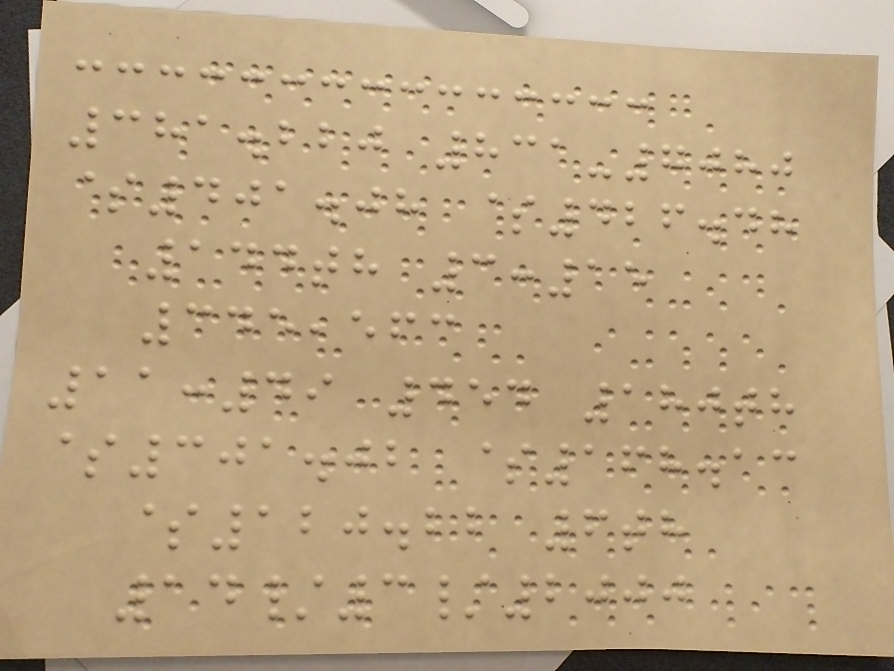381.220 831-7080
$401.08 $426.48
144th 3:15
345,563
11:49 454 180th
$301.02 $168.13
$120.22 6th
14/3/2000
